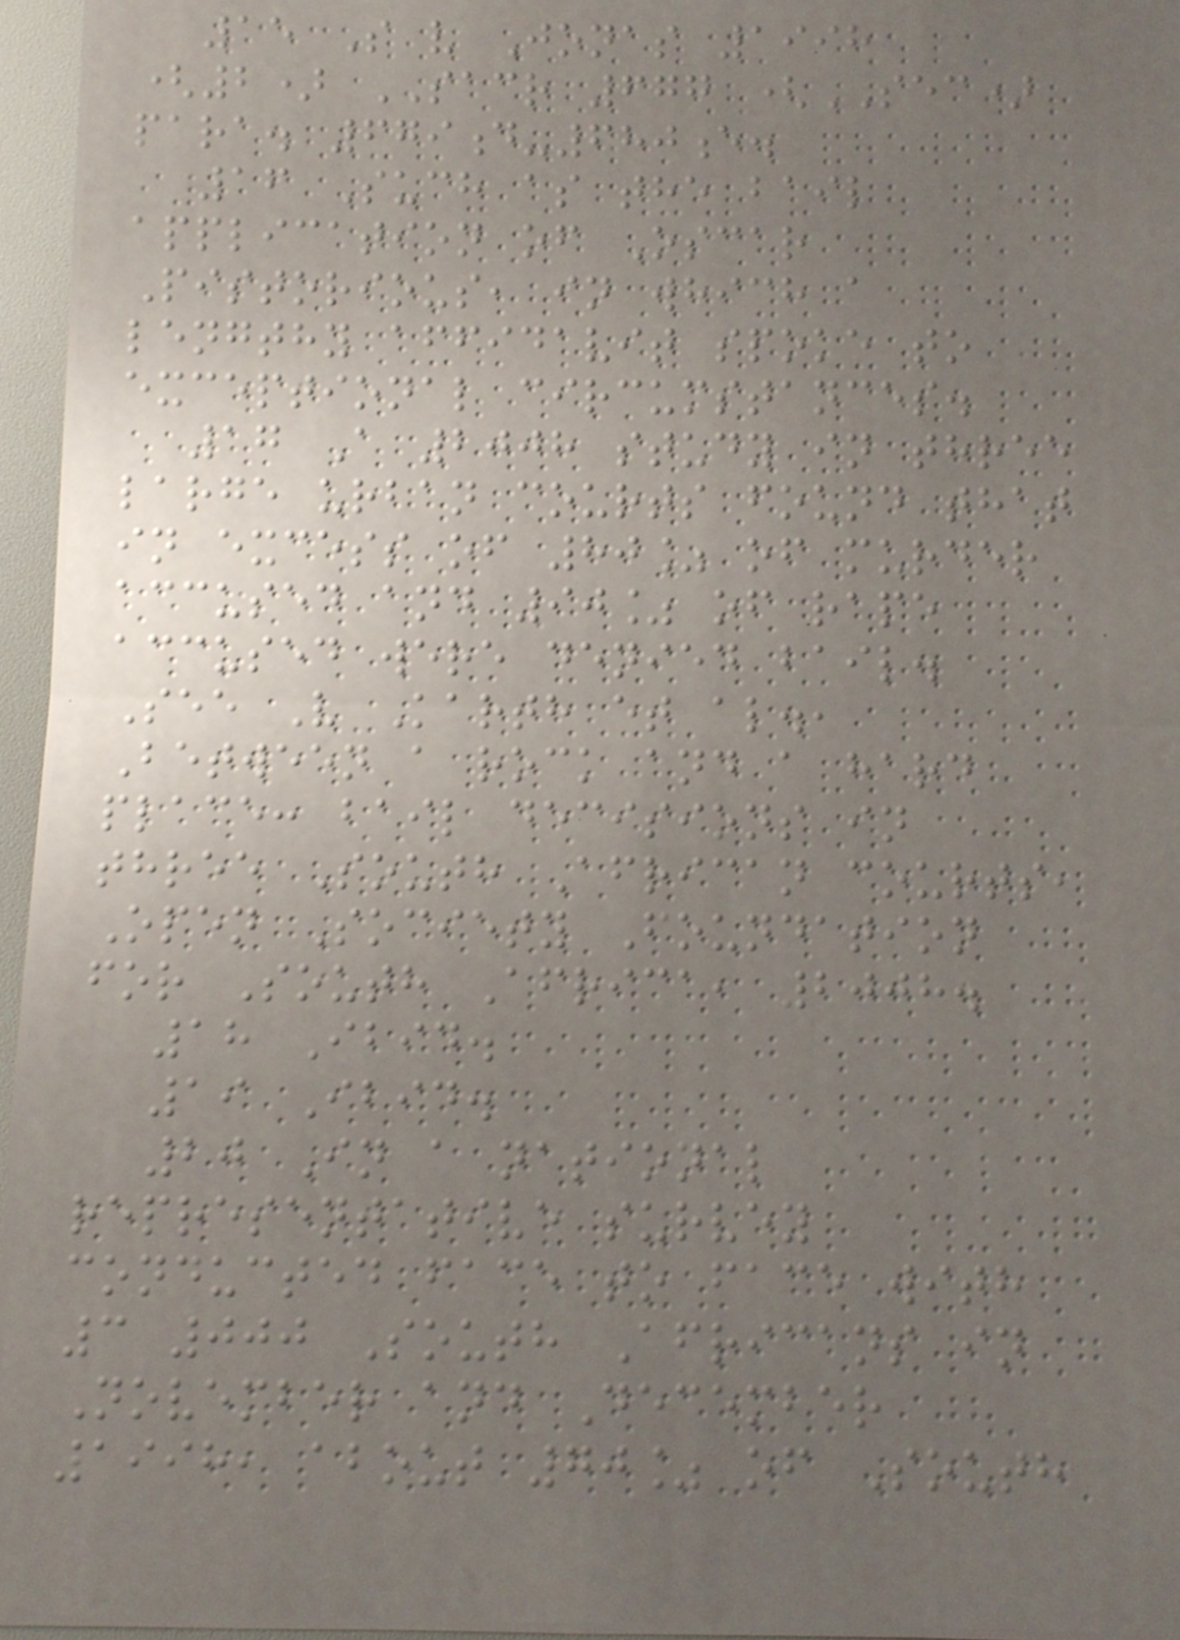15 S v Jonas 1998
(2) SACR 677 (SEC)
para. 679d-680e.
16 Such as the bail
application of Oscar
Pistorious, in which a
lengthy affidavit spoke to
exceptional circumstances.
17 A 2008 study in three
large urban courts found that
in excess of 80% of murder
accused and 90% of rape
accused were denied bail.
See V Karth et al.,
Between a rock and a hard
place: bail decisions in
three South African courts,
Open Society Foundation
for South Africa, 2008.
18 Ibid.
19 Ibid.
20 In a national
representative survey
conducted face to face with
3 000 South Africans in
November and December
1998, about 70% of South
